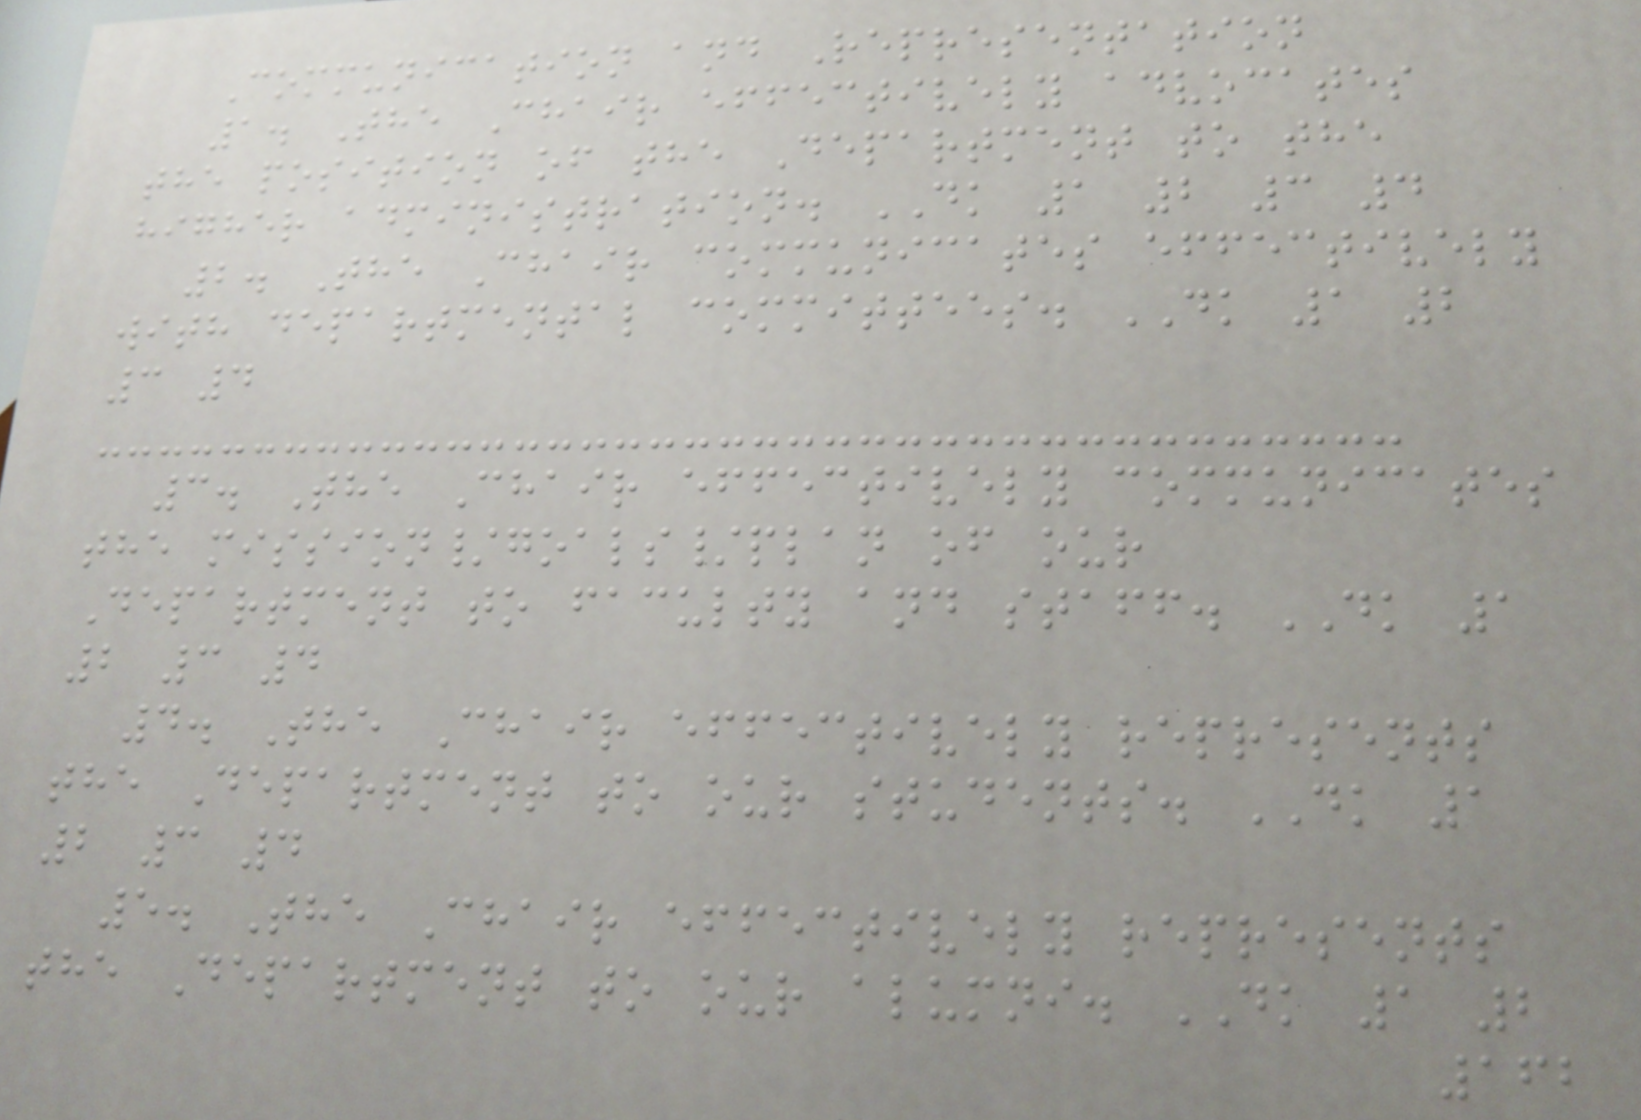Communication and Representation
1. The Chair effectively advocates
the position of the Department to the
higher administration. DK 1 2 3 4
2. The Chair communicates effectively
with departmental committees. DK 1 2
3 4
3. The Chair effectively communicates
the mission/goals/plan of our
Department to faculty and staff. DK 1
2 3 4
4. The Chair effectively represents
the Department to our students. DK 1
2 3 4
5. The Chair effectively represents
the Department to our alumni. DK 1 2
162
